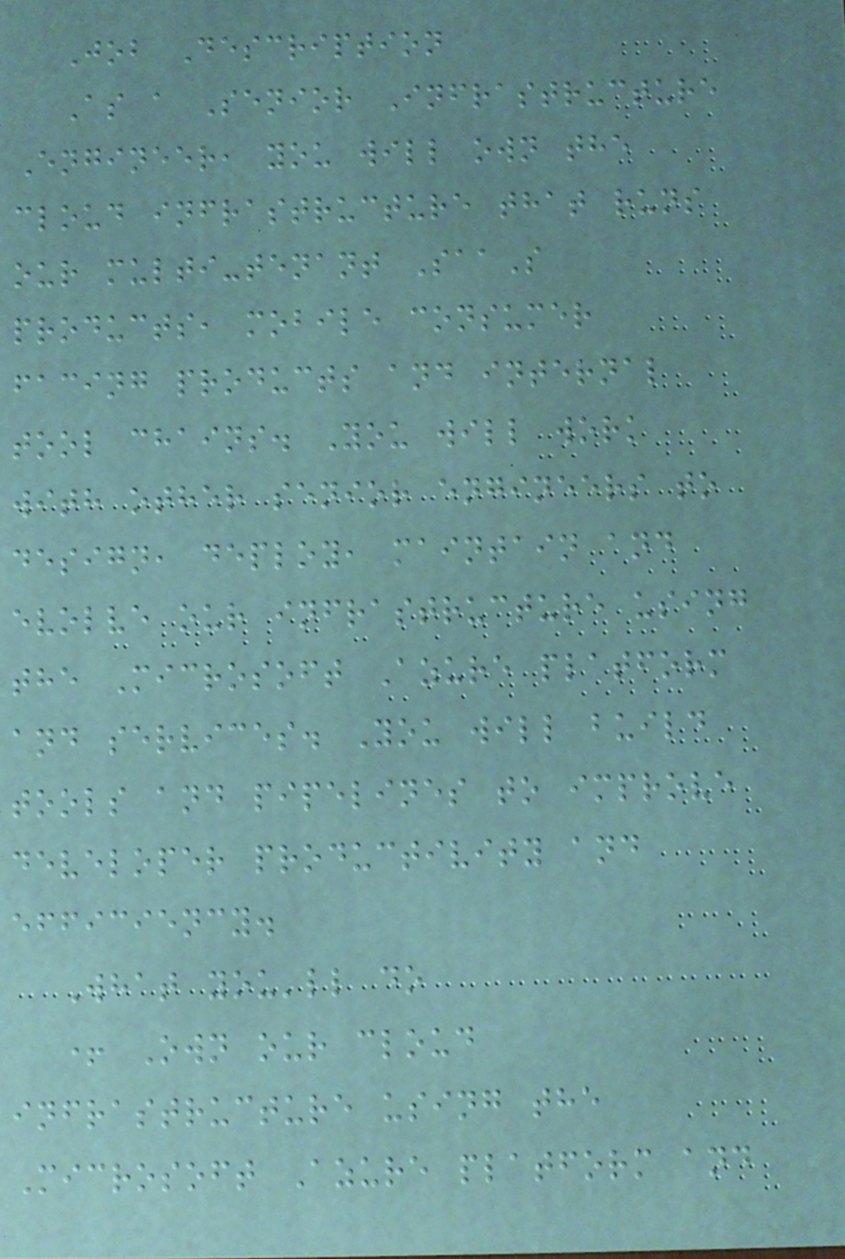Job Description
As a Senior Infrastructure
Engineer, you will own the
cloud infrastructure that runs
our multi-tenant SaaS
products, mobile consumer
facing products and internal
tool chains. You will work
with other senior engineers to
design, deploy, maintain and
evolve our infrastructure using
the Microsoft Azure platform
and services. You will build
tools and pipelines to improve
developer productivity and
efficiency.
What you'll do
+ Own our cloud
infrastructure using the
Microsoft Azure platform and
